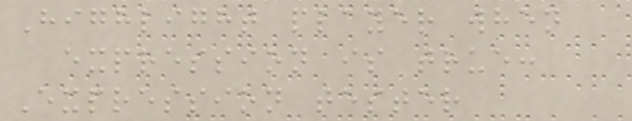Highlight player when
expression is true:
Expression tester
